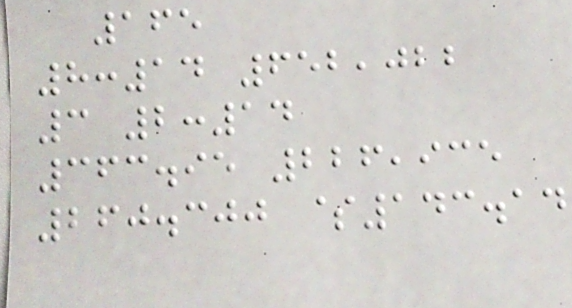165
8:14 652,022
3 2:14
363.95 226,935
260.300 $143.14
